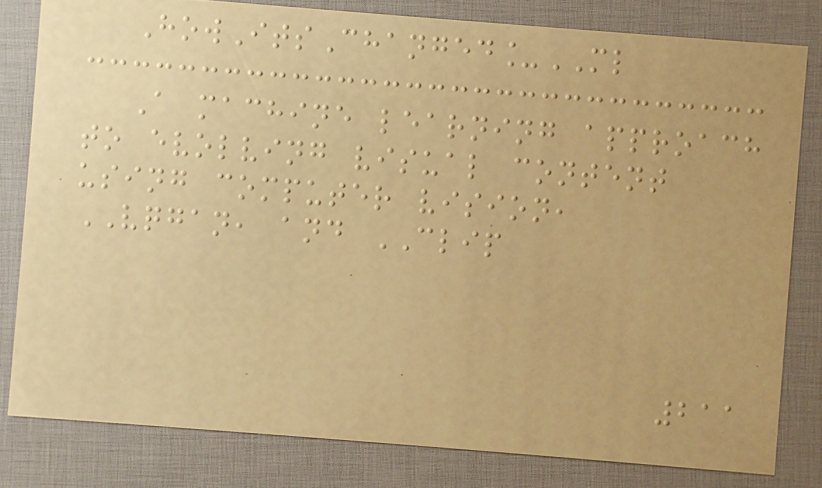HowItsChanged_ML
A machine learning approach
to evolving visual content
using computer vision,
VQGAN, and CLIP
211
